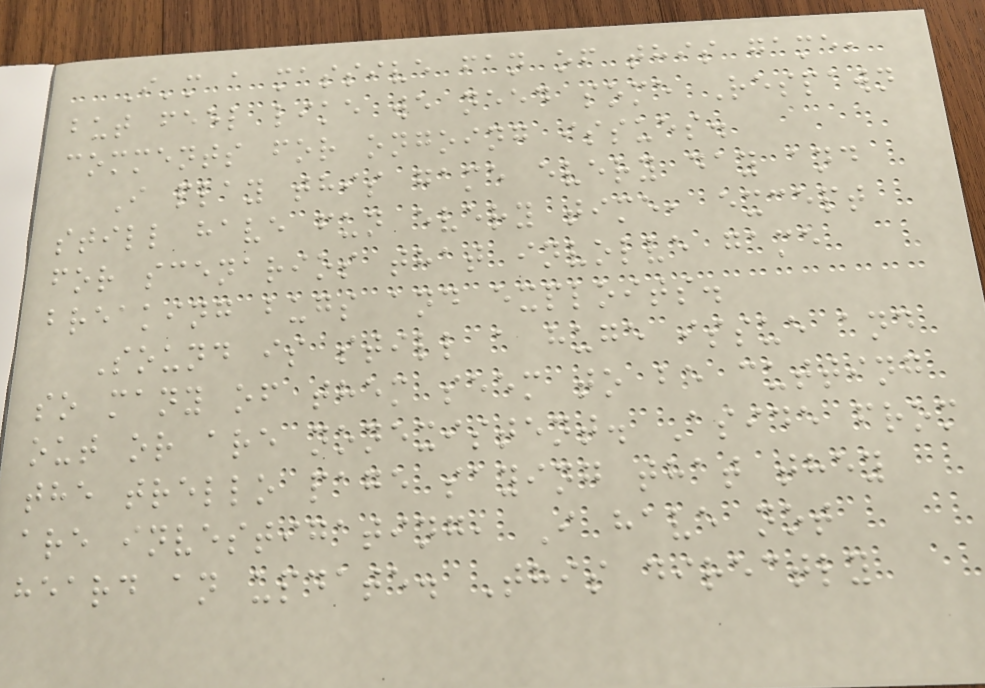I'm a massive fan of this game,
but feel like we need some Respawn
comments for ongoing issues.
I play this game every day and
still have fun every time, except
for scenarios that involve game
breaking bugs and exploits.
Sound is still a huge issue and
so many of them seem to be cutting
out or are nonexistent. Aside from
the trello page saying that they
are investigating, I have not
heard an update. This directly
